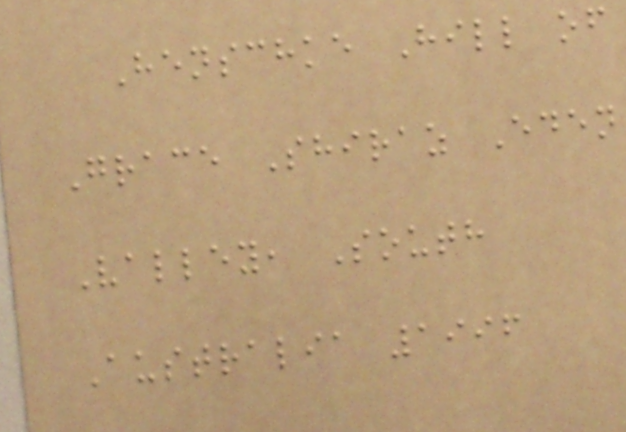Henschke Hill of
Grace Shiraz Eden
Valley, South
Australia 1996
